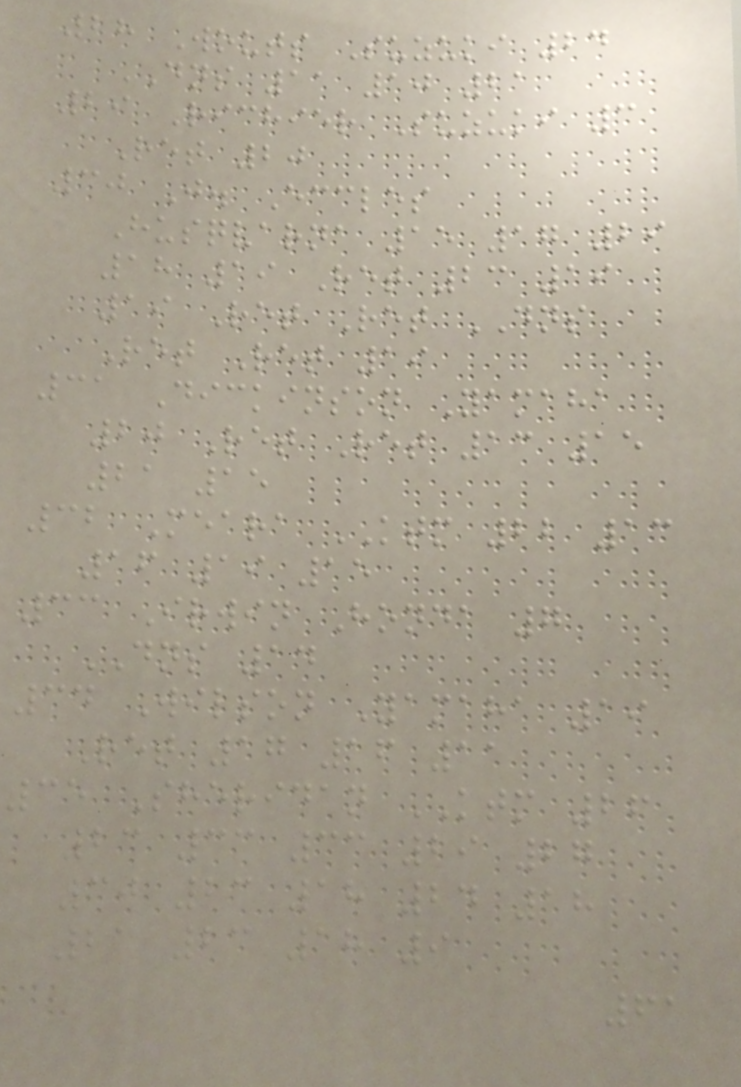28 Wouts Suzuki 24
DNS 11 10 21
29 Richier Suzuki 3
Ret 20
30 J. Eccles
Husqvarna 15 17 29
18 19 Ret 23 19
19 Ret Ret DNS
Ret Ret 19
31 Dickinson Yamaha
20 Ret Ret 13 15
21 15
32 Meara KTM 22 13
16 19 15
33 Irwin Honda 7
DNS 14
34 Wilson Yamaha 19
Ret 17 16 11
35 Sheridan KTM 26
23 33 33 29 27
30 23 18 24 18
21 23 18 9
61
